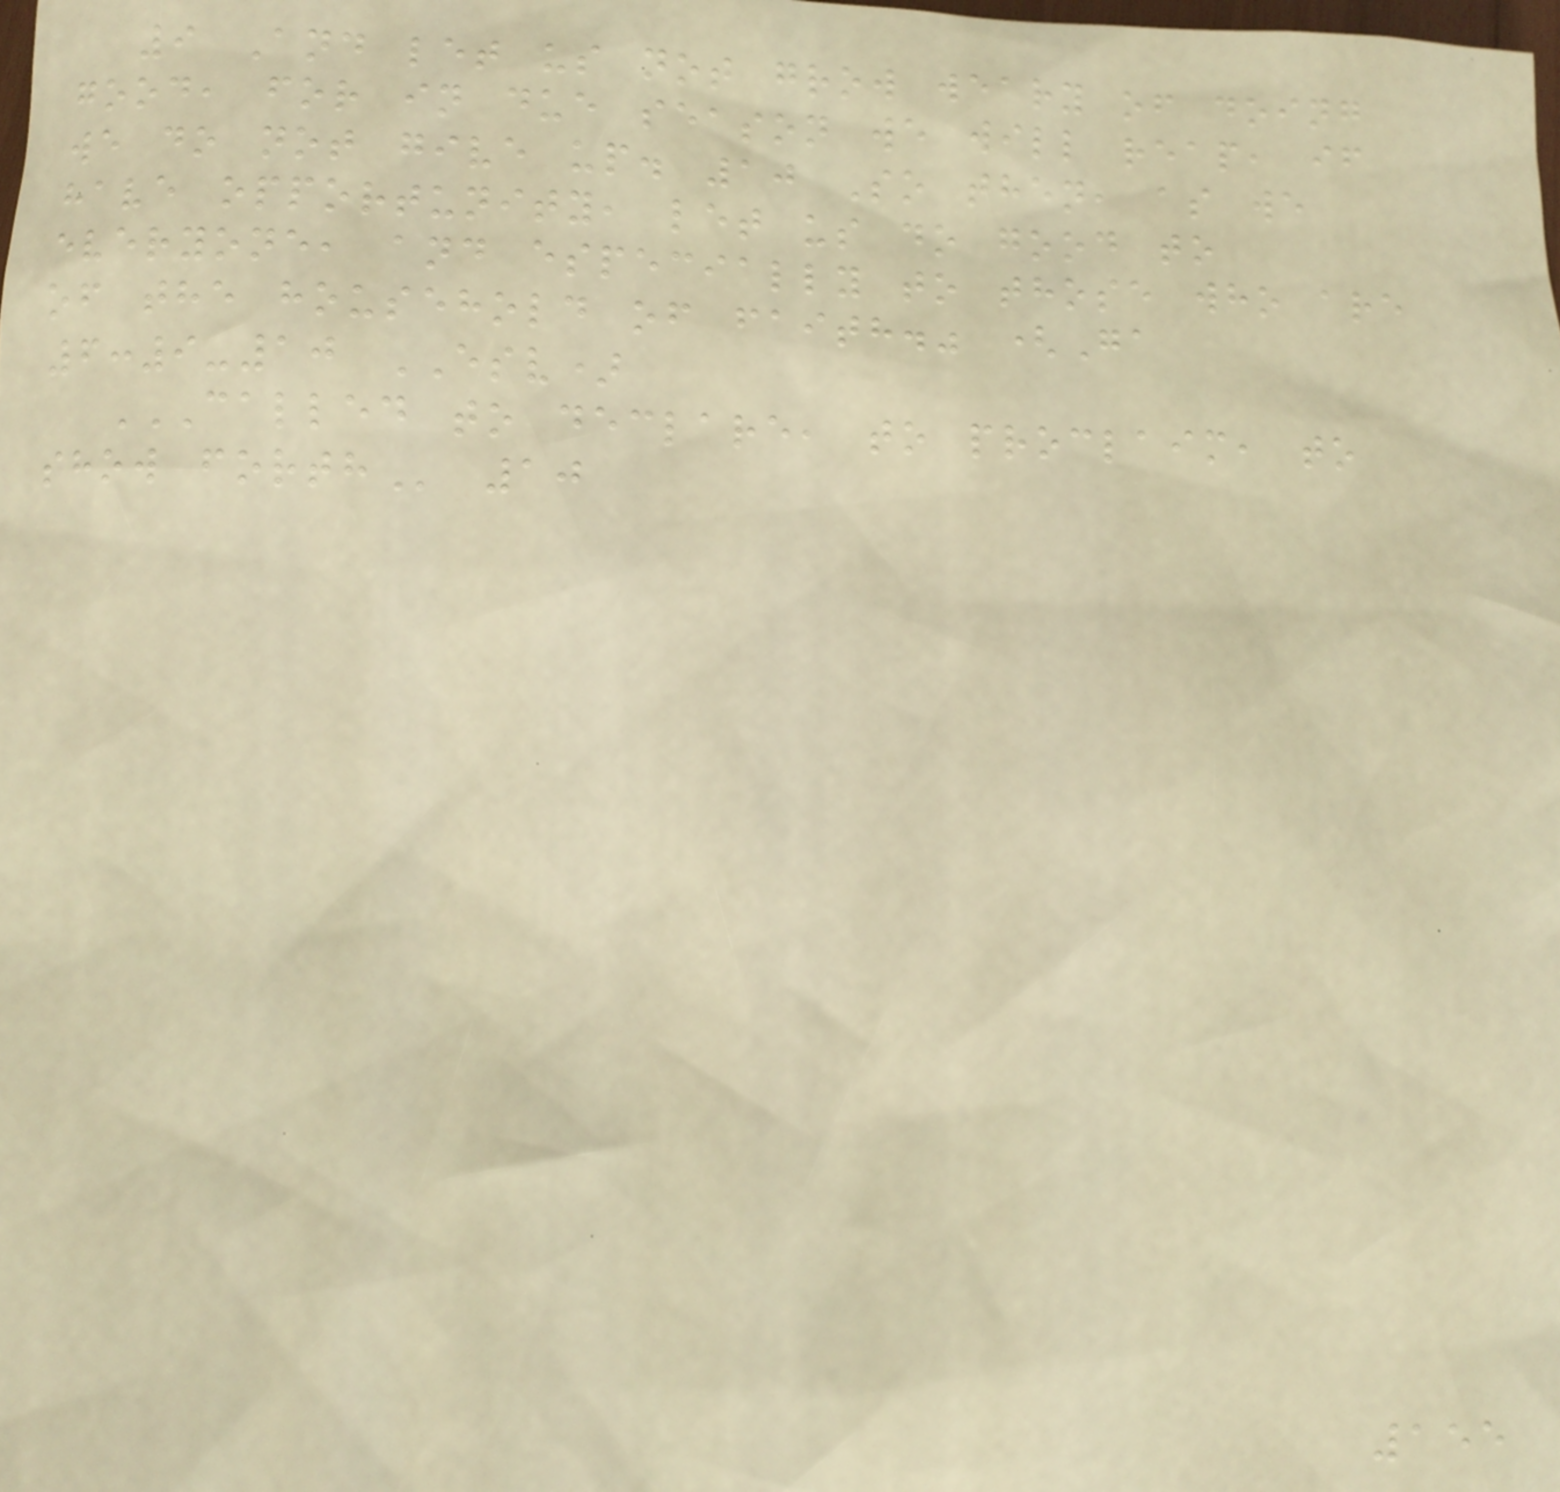9 And let us not grow weary of doing
good, for in due season we will reap, if
we do not give up. 10 So then, as we
have opportunity, let us do good to
everyone, and especially to those who are
of the household of faith." (Ga
6:9-10 ESV)
CALLED TO DECLARE, TO PROCLAIM, TO
SHOW FORTH 10
155
